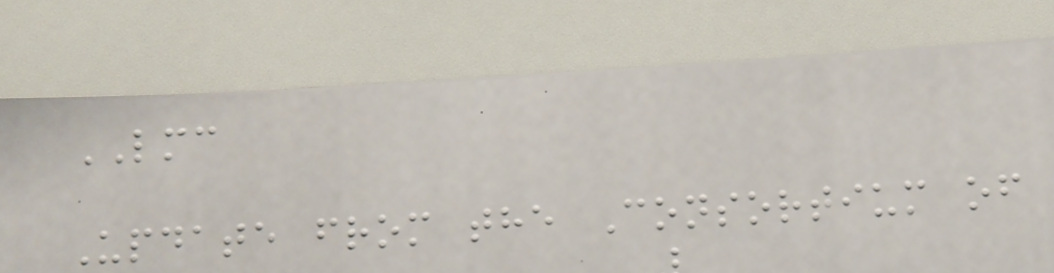LMC
Update from the Consortium of
